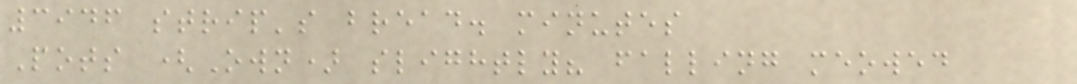3946 strip's bread. minutes
Pots (Own) slightly? falling meowed
